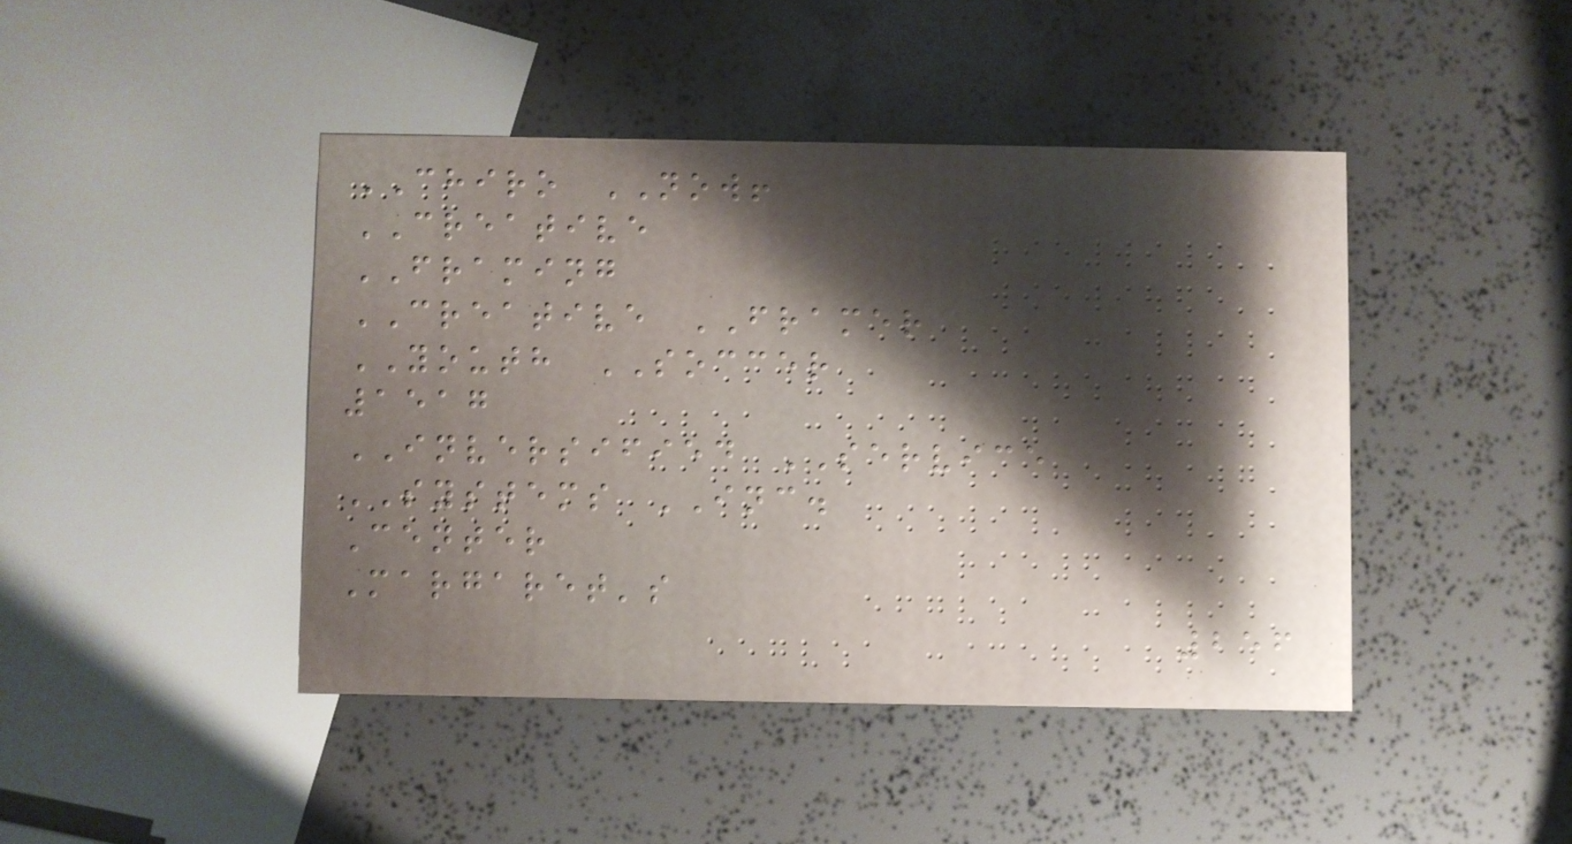CHIRO NOW!
CREATIVE
FRAMING
CREATIVE FRAMER
YOUTH SOCCER
1517
INVERSIFIED SERVICE
SYSTEMS INC.
Center
Margaret's
256
